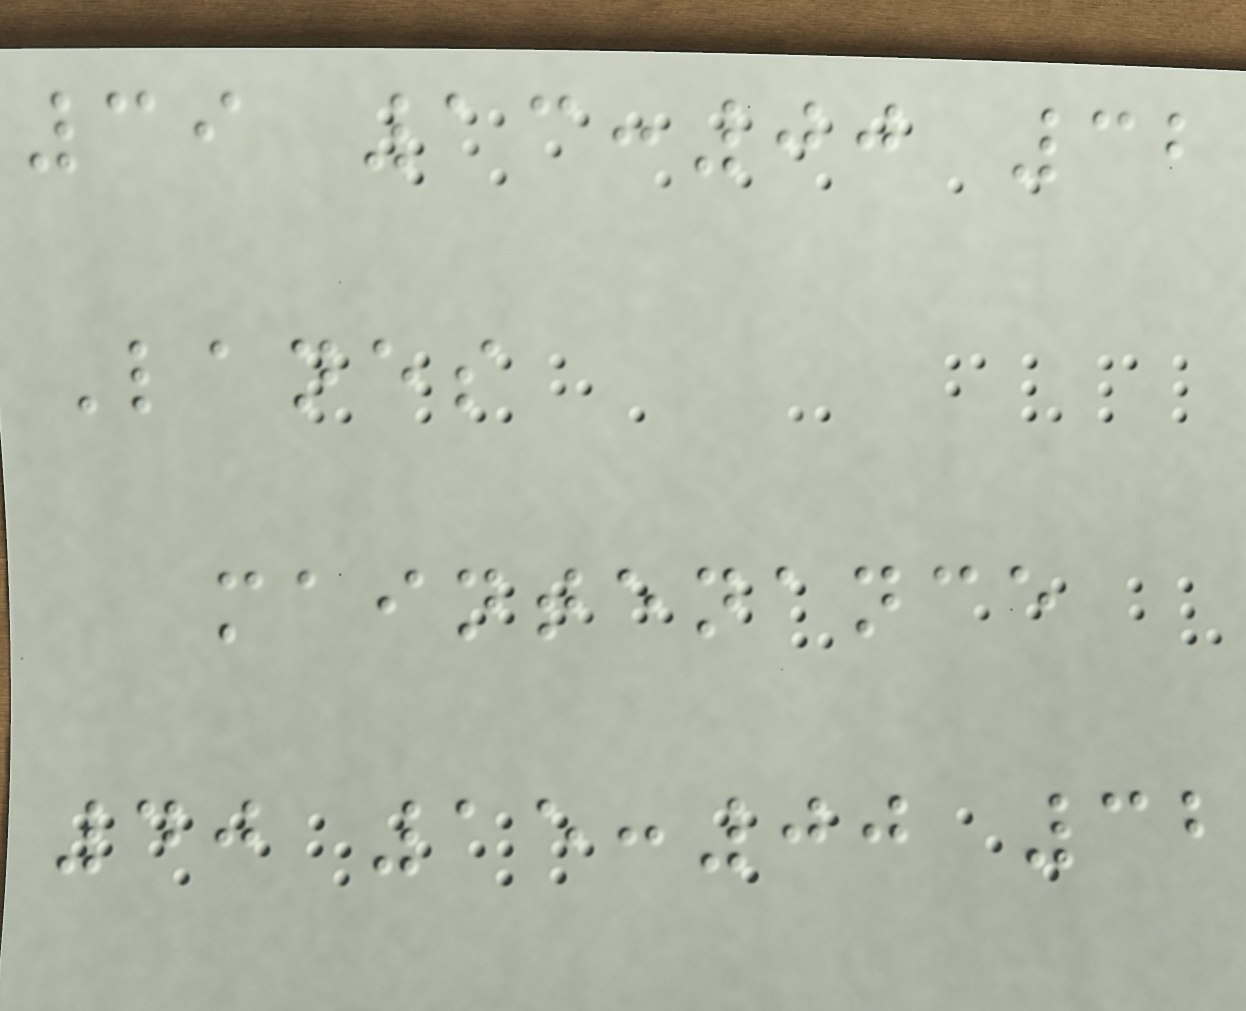39 13:00 32
Lanes
maintenance
40 15:00 32
